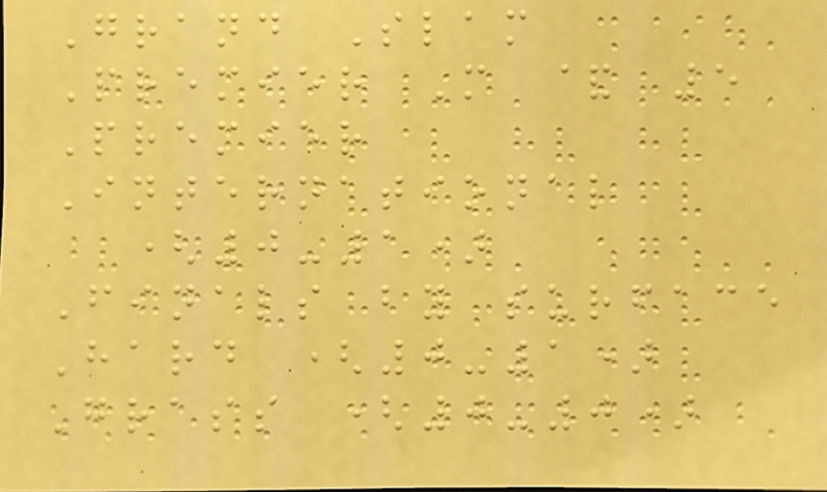Grand Slam
Premier M & 5
Premier
International
(0-1)
Finals by surface
Hard (0-1)
Grass (0-0)
